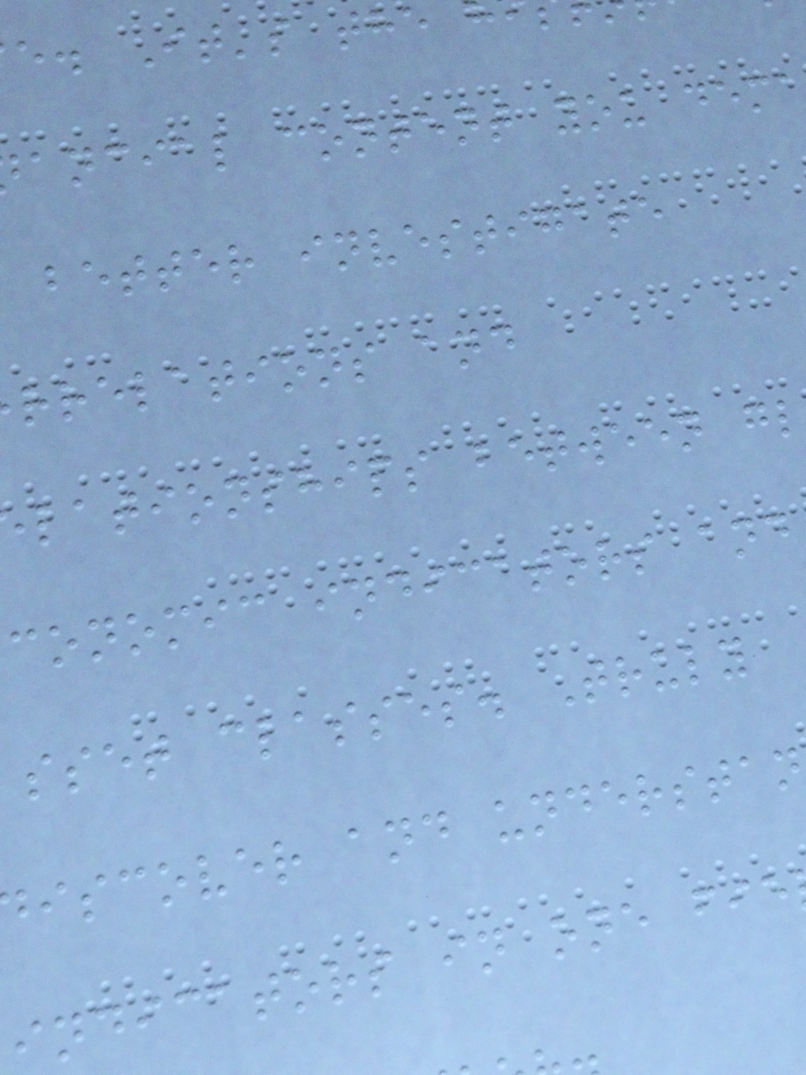e. It's the
ancial content you dem
better investigate
rrelations and
lationships between gl
conomic indicators and
sset classes. Truly
iscover and understan
indicators in one fie
